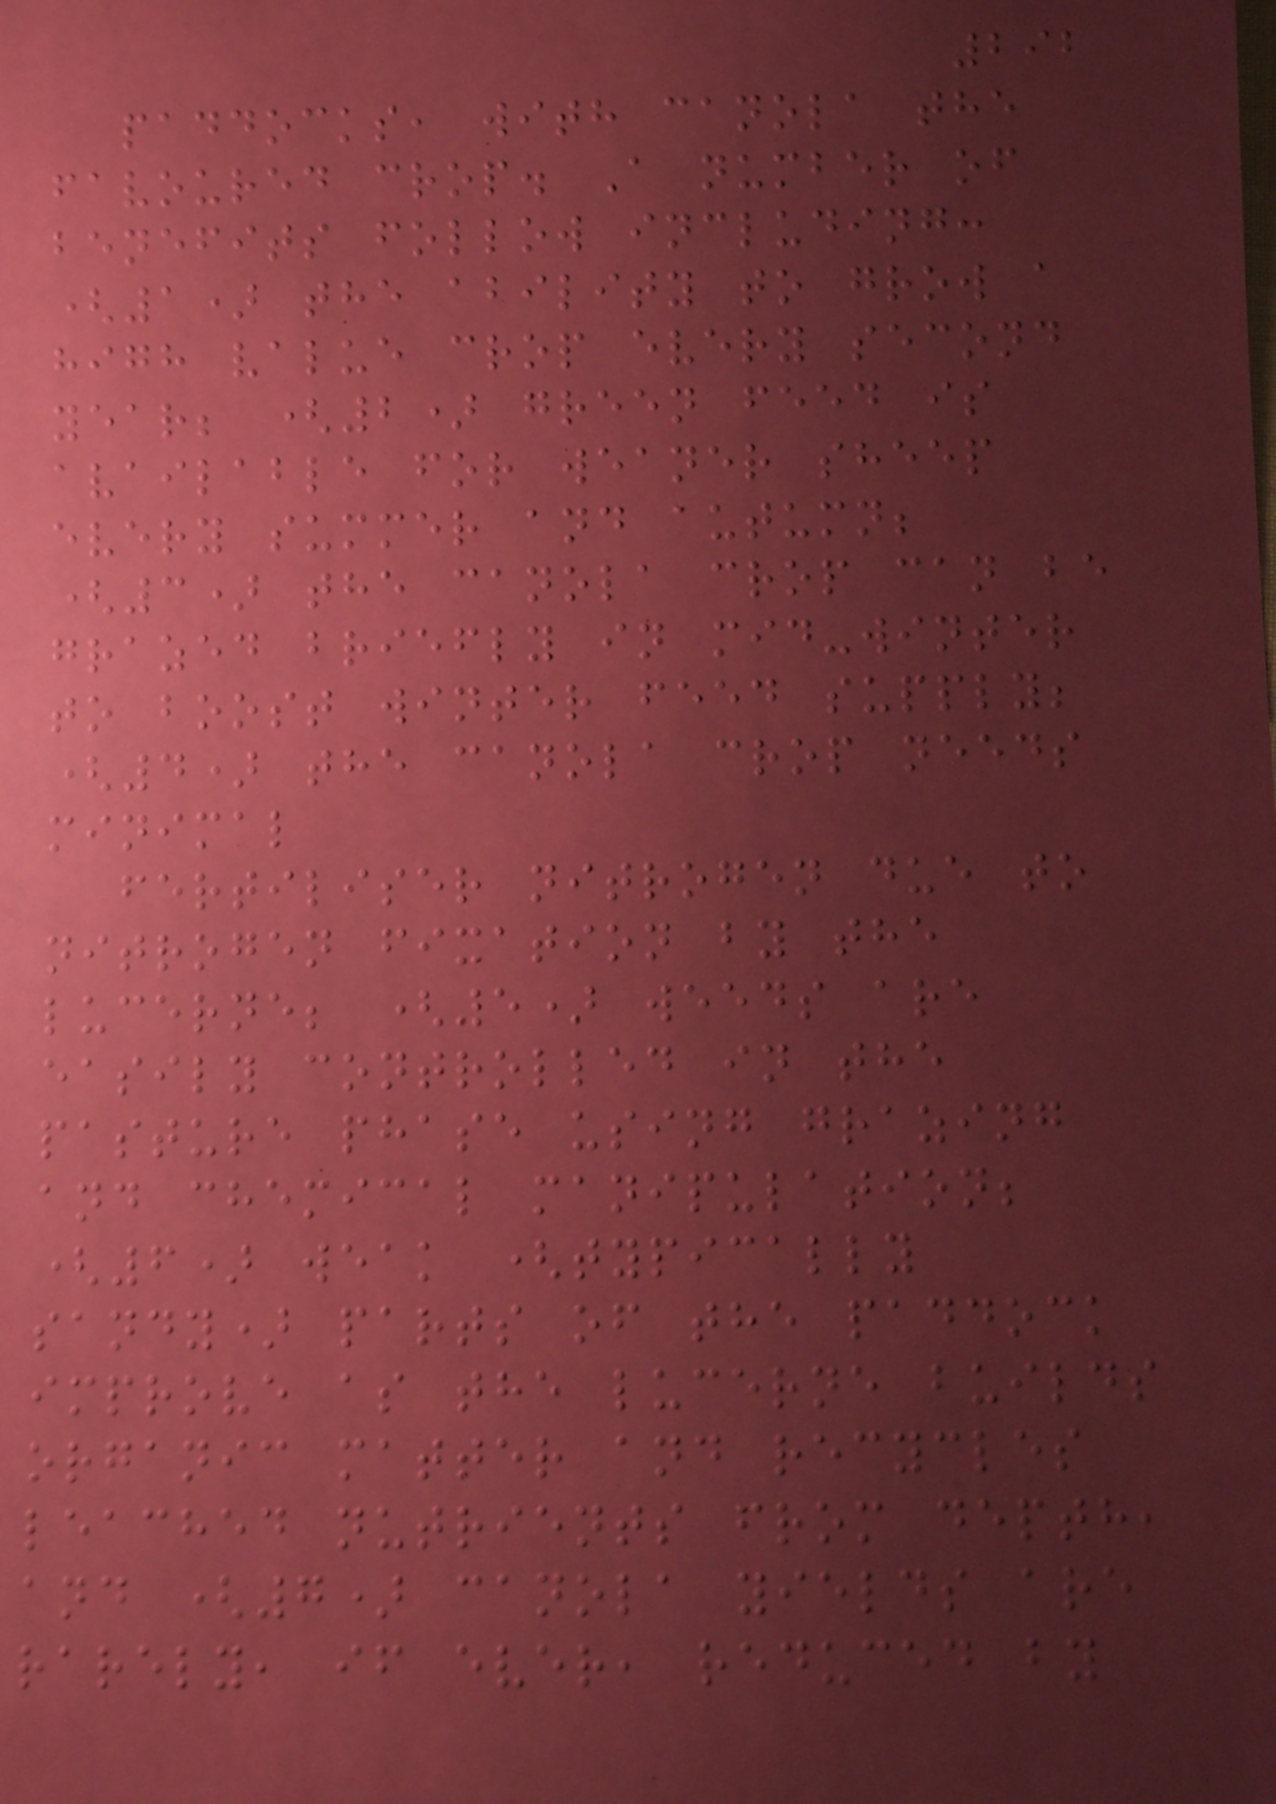292
paddocks, with canola the
favoured crop. A number of
benefits follow including:
(1) the ability to grow a
high value crop every second
year; (2) green feed is
available for weaner sheep
every summer and autumn;
(3) the canola crop can be
grazed briefly in mid-winter
to boost winter feed supply;
(4) the canola crop needs
minimal
fertiliser nitrogen due to
nitrogen fixation by the
lucerne; (5) weeds are
easily controlled in the
pasture phase using grazing
and chemical manipulation;
(6) weak (typically
sandy) parts of the paddock
improve as the lucerne builds
organic matter and recycles
leached nutrients from depth,
and (7) canola yields are
rarely, if ever, reduced by
